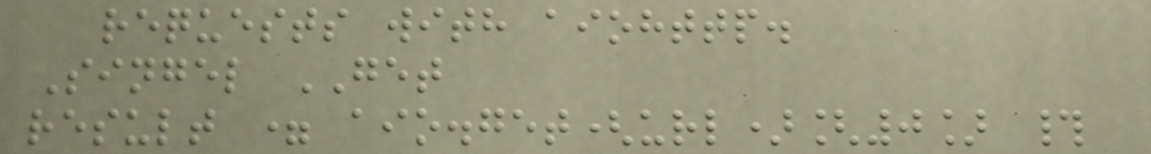requests with aiohttp.
Singel GET
result = aio.get(url)[0] #
